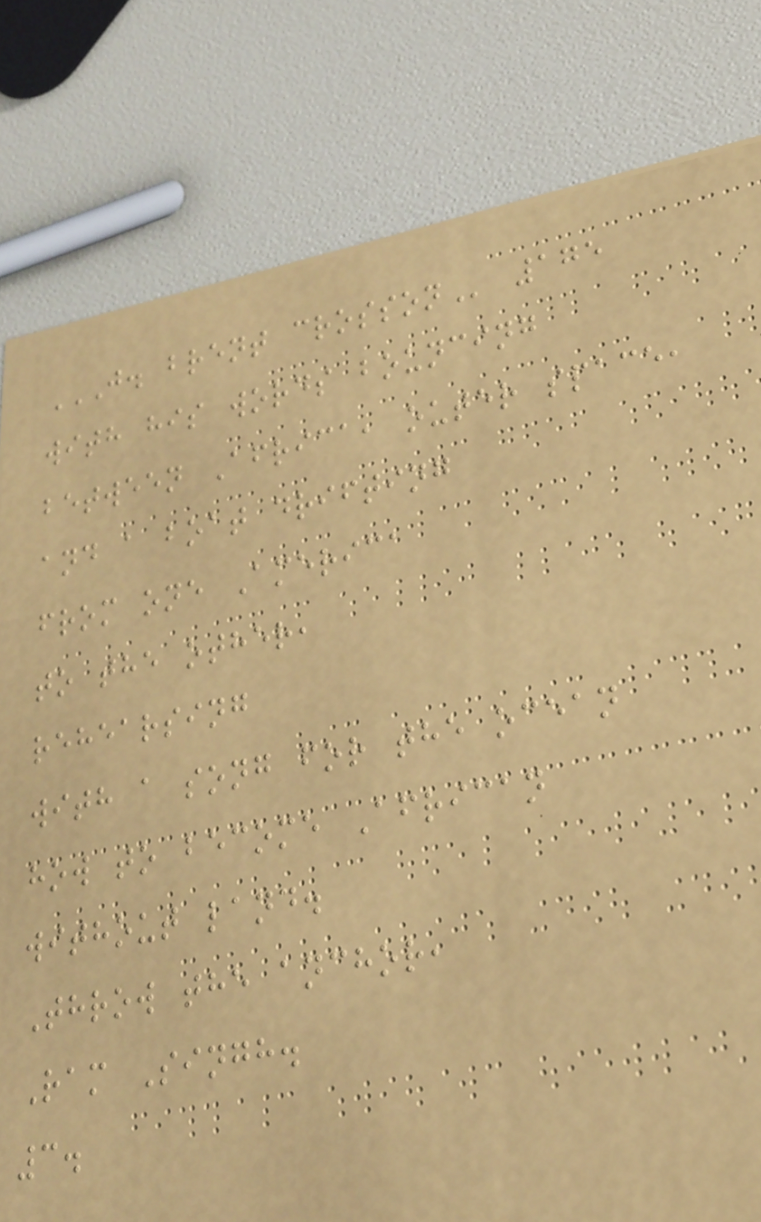J. BRENT CROSSON 175
with his words bouncing
between Africa, outer space,
and a boat drifting
from one America
to the other,
rehearsing
with a song for the ocean
how to become African
without land.
Throw the anchor,
Ram Singh.
3.
